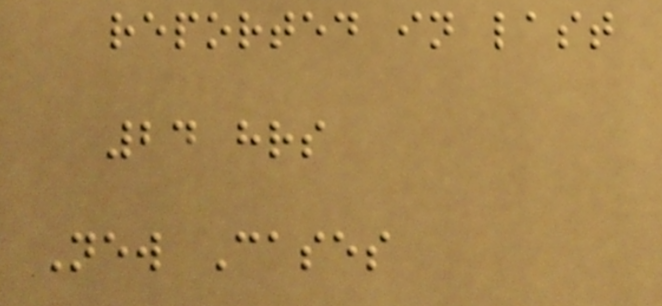reported in last
24 hrs
New Cases
